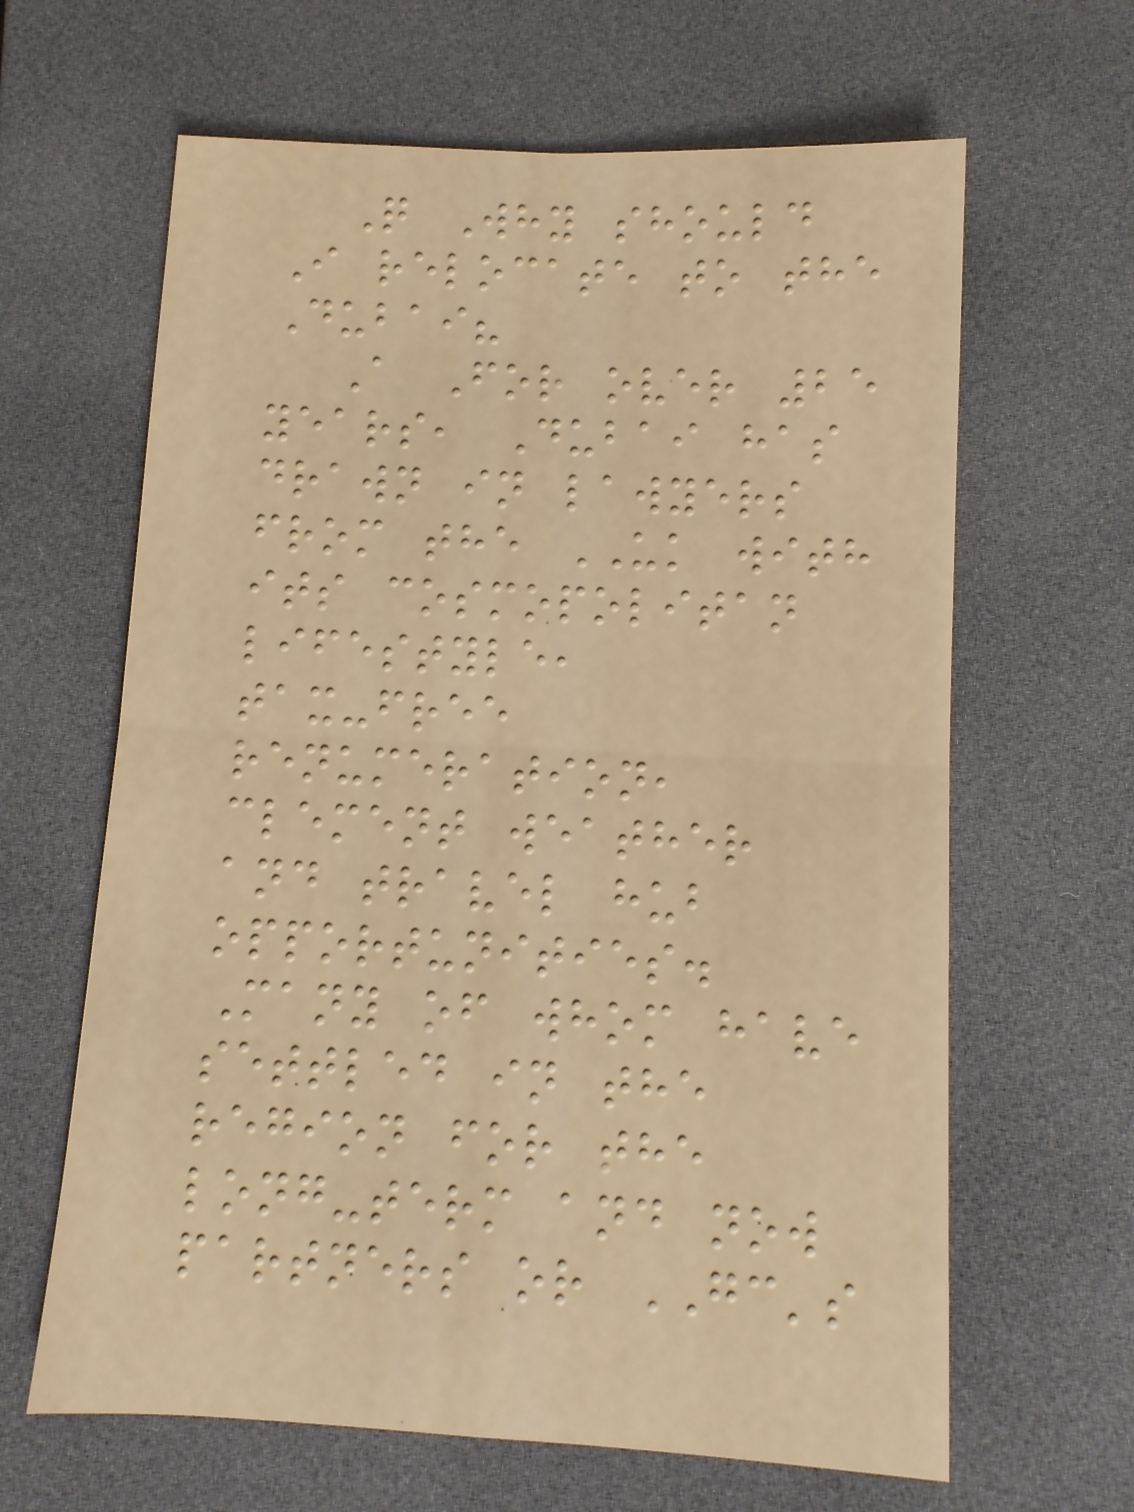Q Why should
I relocate to the
Dubai?
A For over 25
years, Dubai has
drawn in lawyers
from the UK with
its cosmopolitan
lifestyle,
tax-free
renumeration,
clement weather
and travel hub
opportunities.
Many of whom have
settled in the
region for the
long-term and now
partners or GC's
